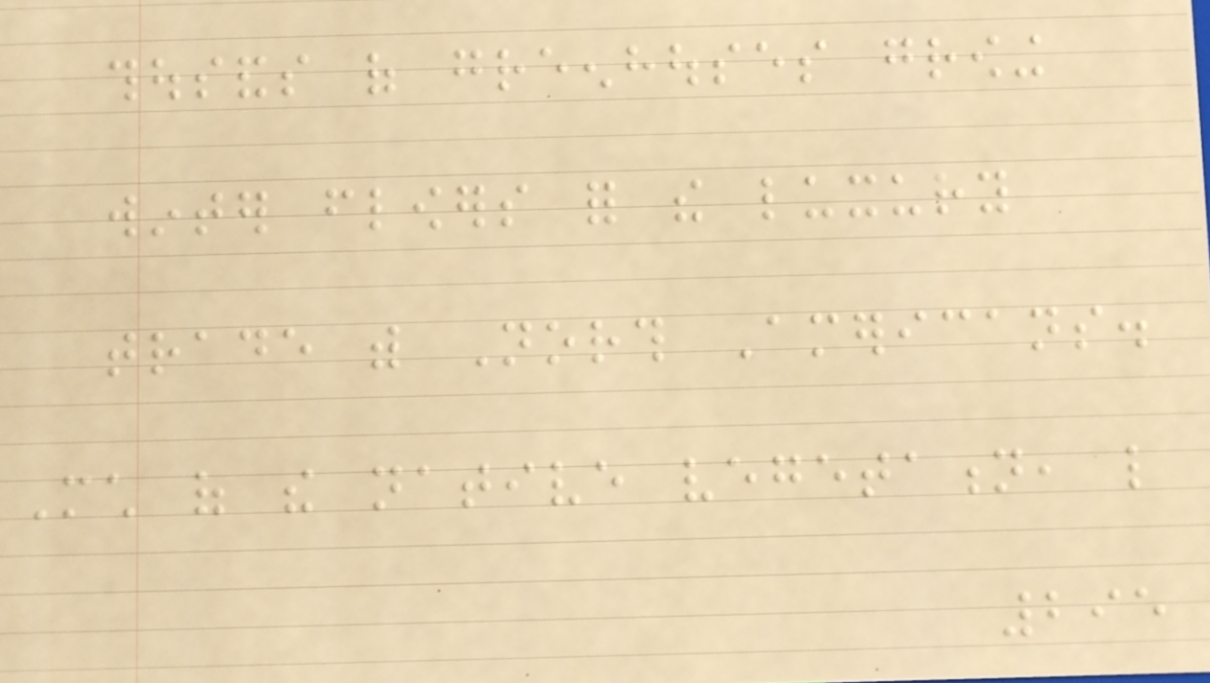thousands of greenhouses growing
winter flowers for the luxury
trade with North Americans.
Much of the native vegetation, like
295
